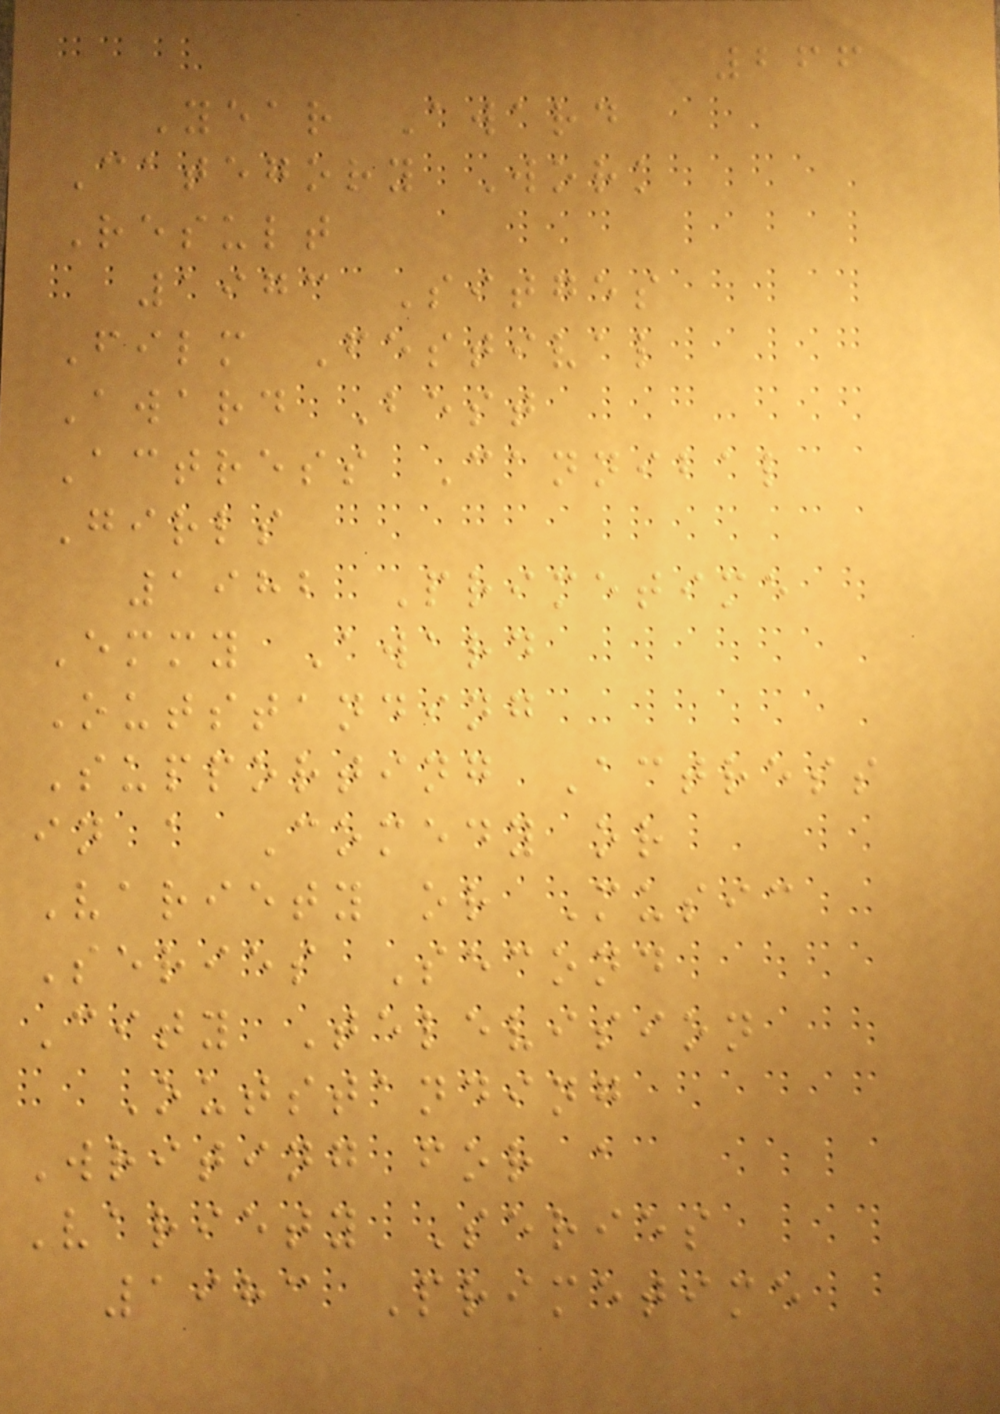266
Year Award
Category Work
Result
1973 Sitges
Film Festival
Award Best
Actress Cannibal
Girls
1982 Primetime
Emmy Award
Outstanding
Supporting Actress
in a Comedy or
Variety or Music
Series Second
City Television
Outstanding
Writing for a
Variety Series
1983 Primetime
